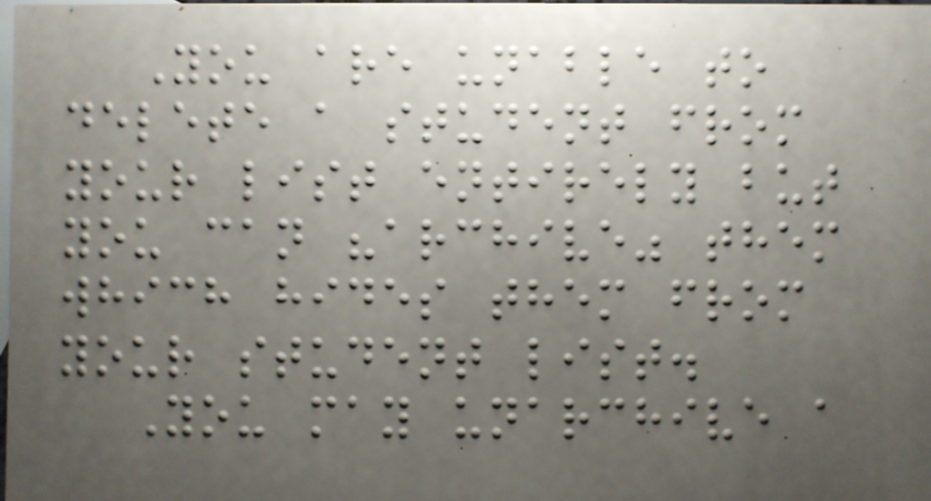You are unable to
delete a student from
your list entirely but
you can "archive" them
which hides them from
your student list.
You may unarchive a
